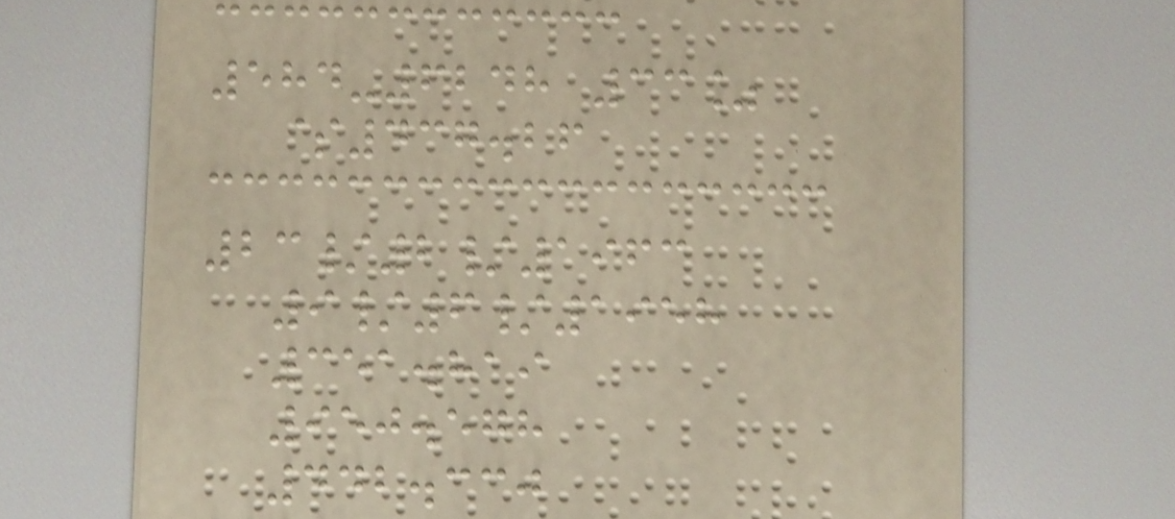584-6248 33%
$437.26
23/2/1963
9/6/1958
351.819
950.578
442.330
